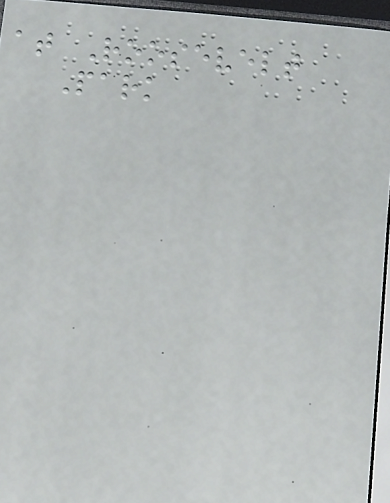at Roosevelt
Park
